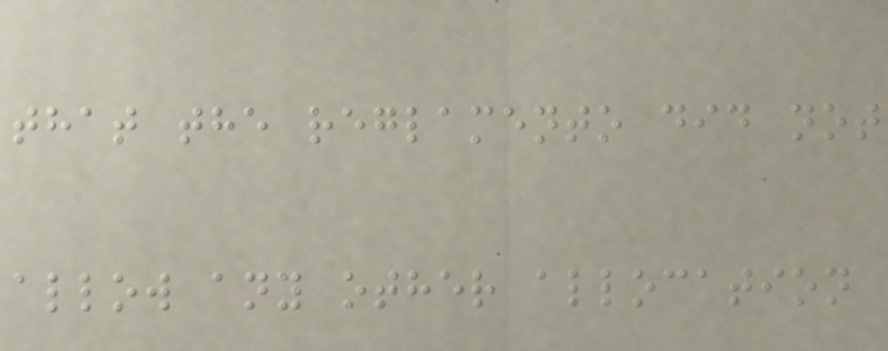that the reglamento did not
allow any other allocation
